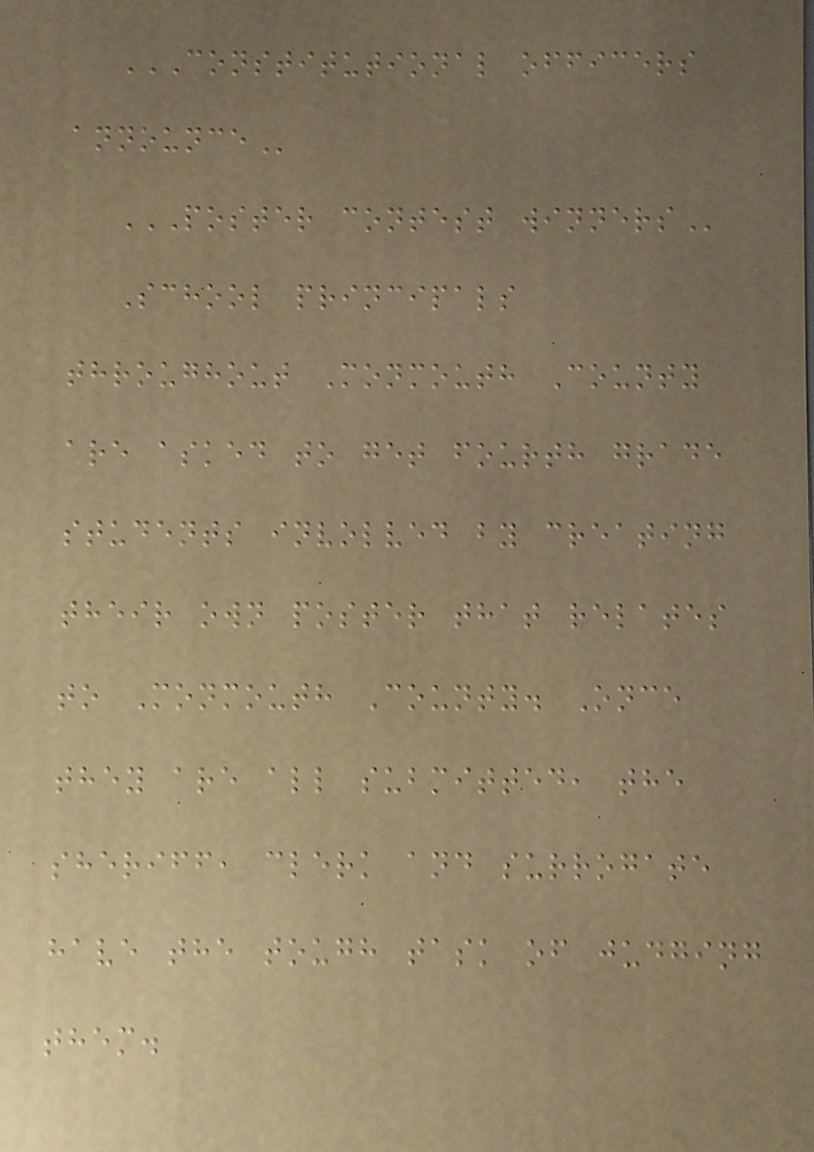CONSTITUTIONAL OFFICERS
ANNOUNCE
POSTER CONTEST WINNERS
School principals
throughout Monmouth County
are asked to get fourth grade
students involved by creating
their own poster that relates
to Monmouth County. Once
they are all submitted, the
sheriff, clerk and surrogate
have the tough task of judging
them.
